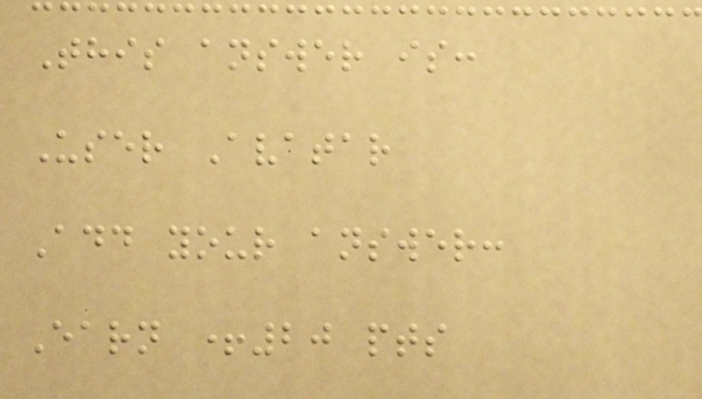This answer is:
User Avatar
Add your answer:
Earn +20 pts
